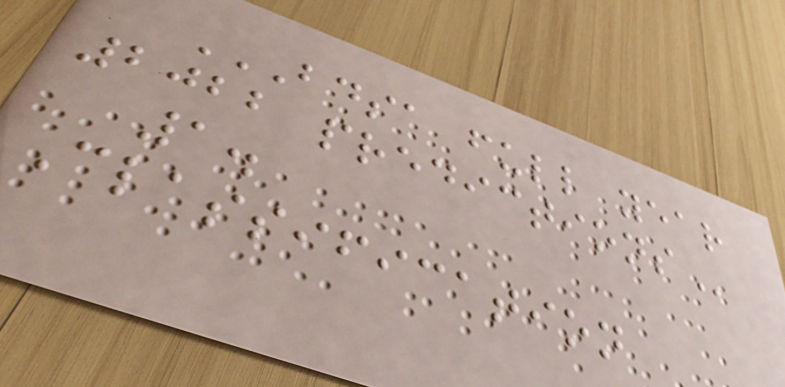BDSA FULL YEAR
2022 PREDICTIONS
1.
Classification
